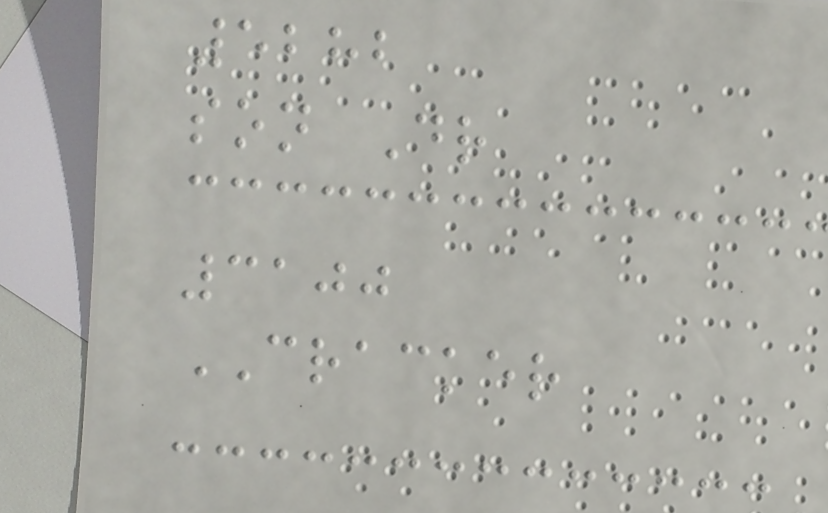5282
son Dr
3100
CRACKER
